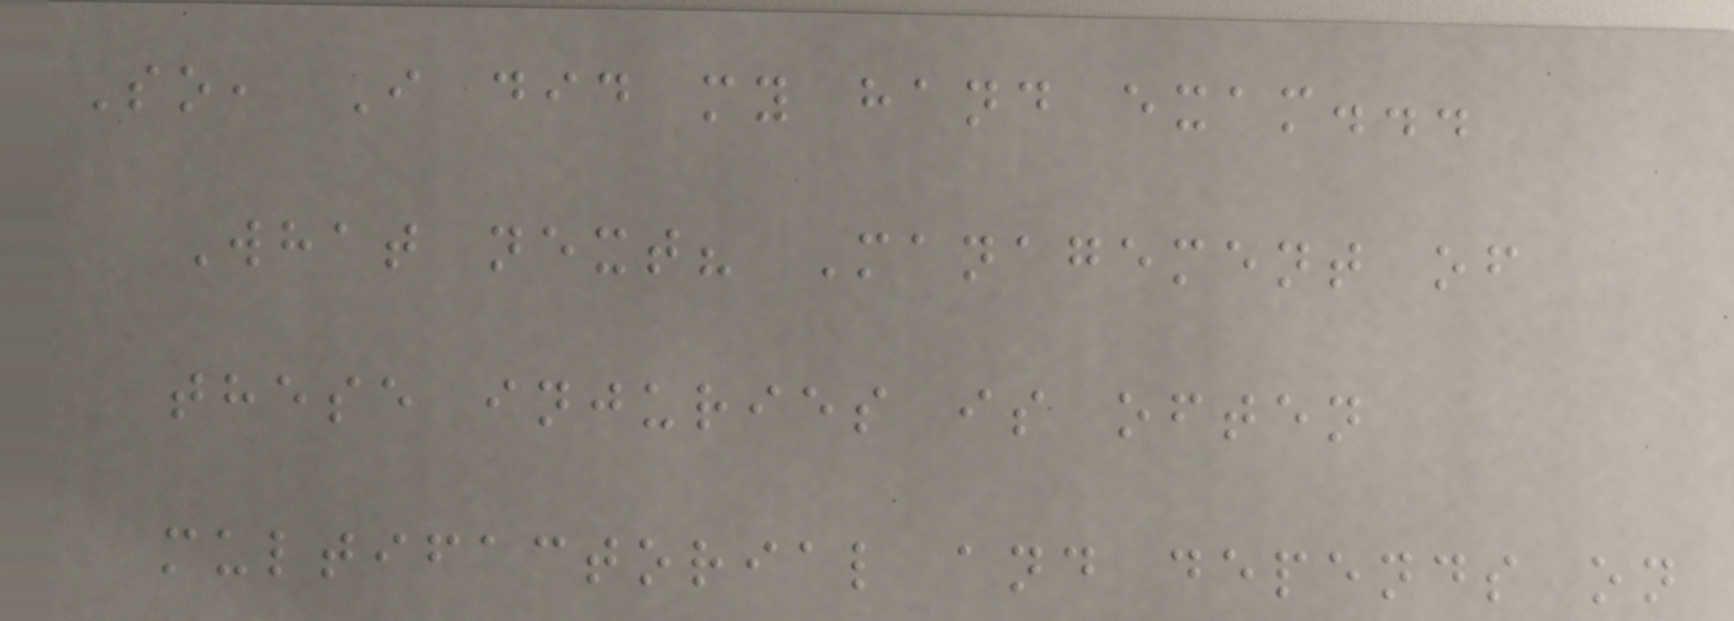So, I did my hand exam...
What next? Management of
these injuries is often
multifactorial and depends on
